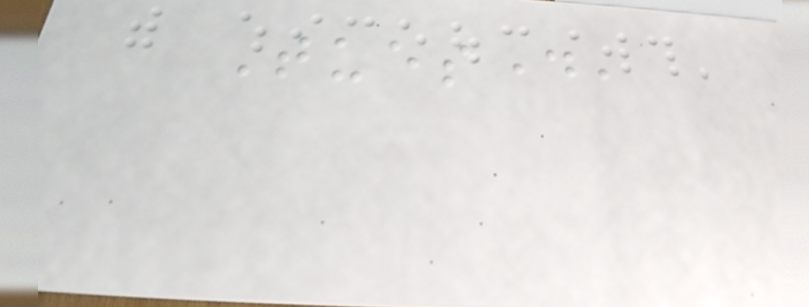Tuesday,
